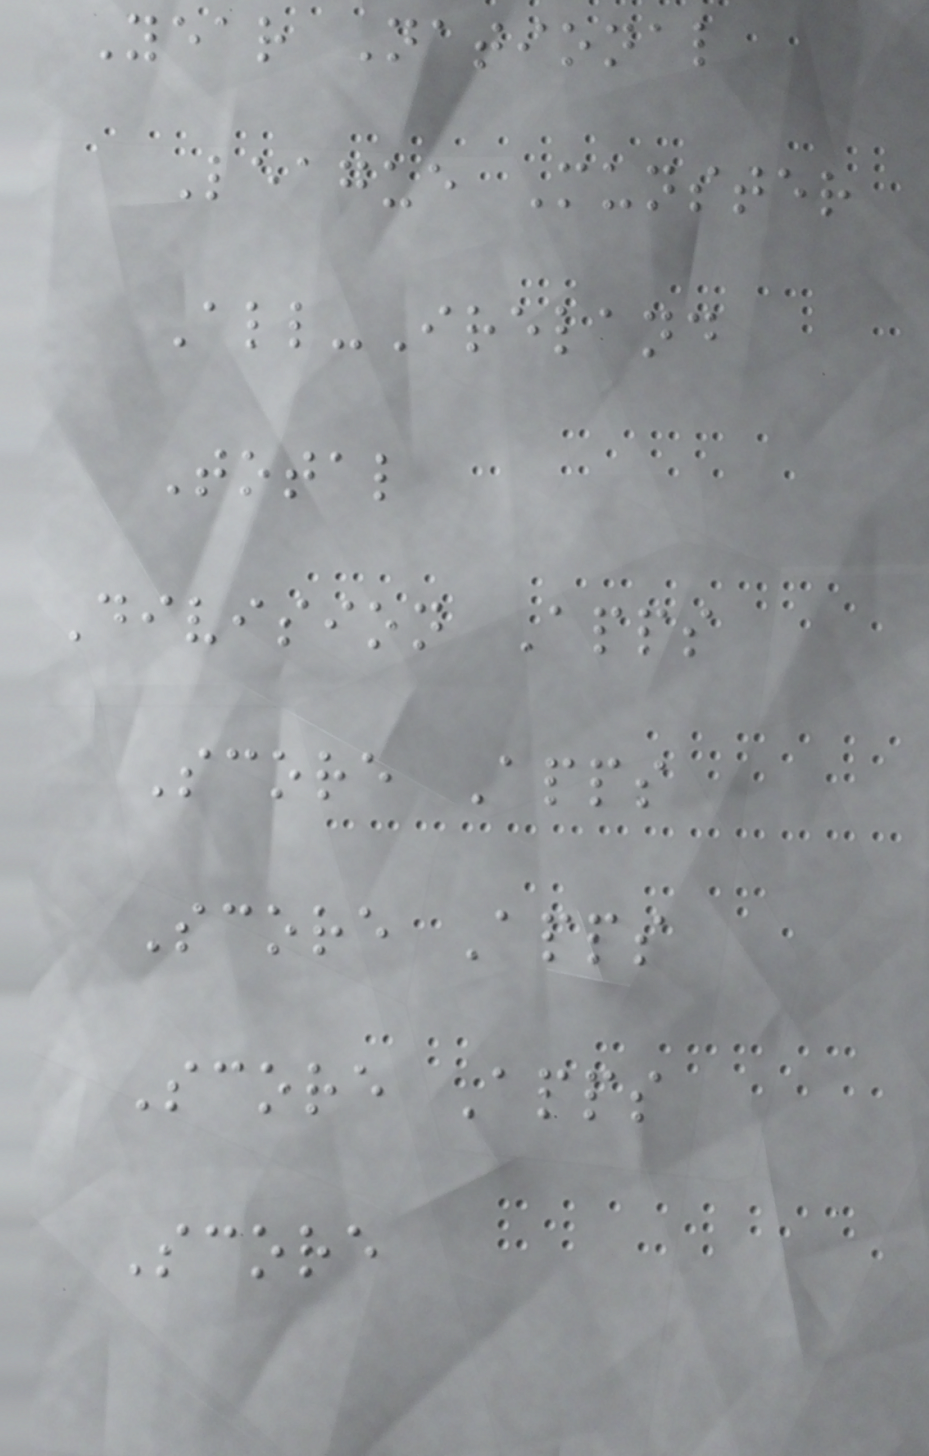Year National
League Munster
All-Ireland
Total
Division Apps
Score Apps
Score Apps
Score Apps
Score
